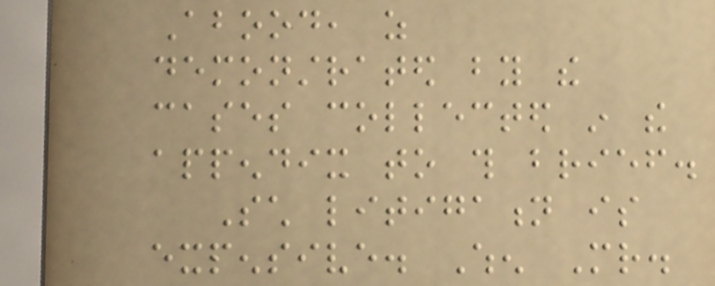Abood, as
demonstrated by the
cases collected in the
appendix to this brief.
Such litigation is
expensive. When Mr.
